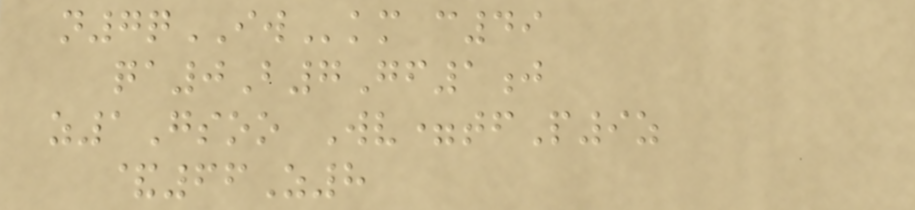n7qIWkm c49
qa0B7Gf1j
z1Gsoo Wv=tfP9z
&66Z8
